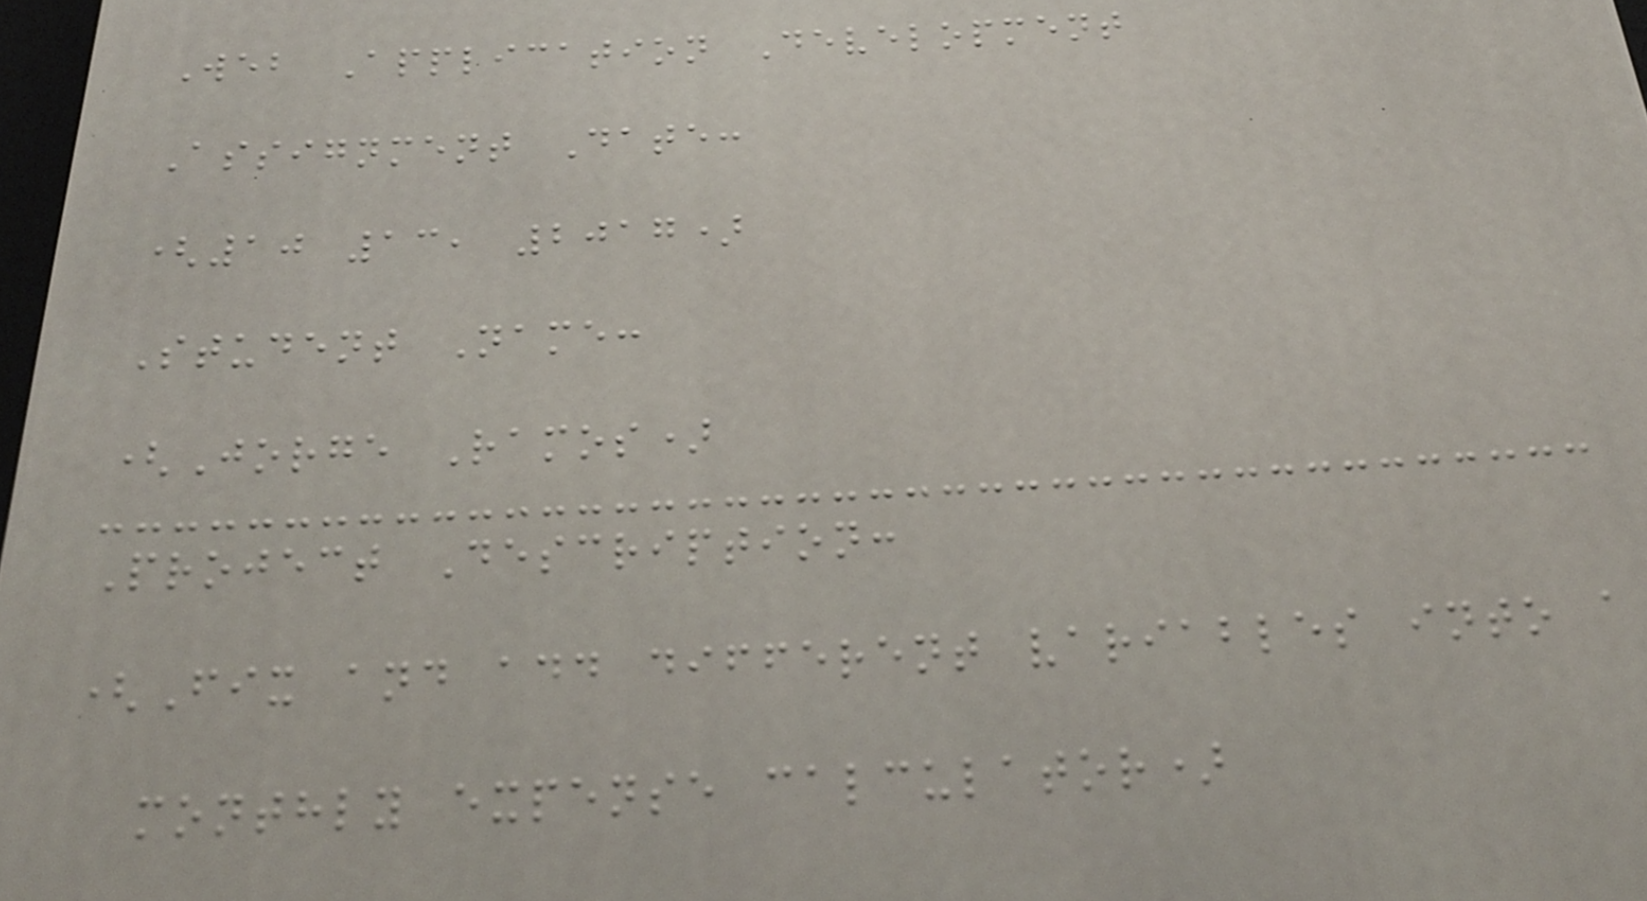Web Application Development
Assignment Date:
(10 13, 2017)
Student Name:
(Jorge Ramos)
Project Description:
(Fix and add different variables into a
monthly expense calculator)
